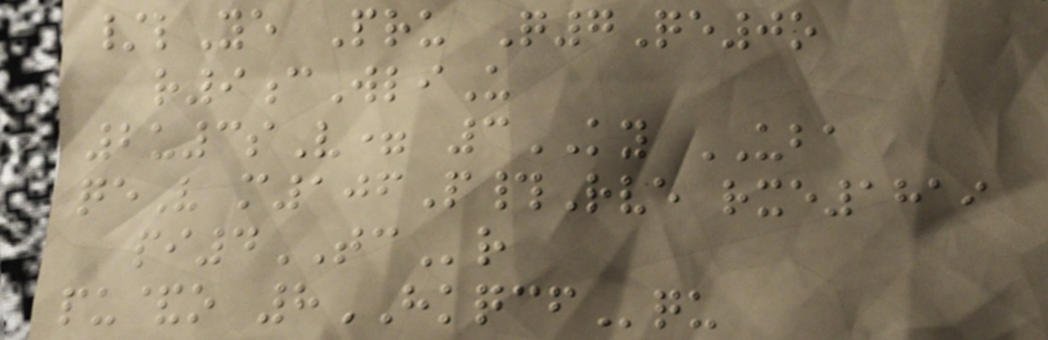/lYe Pru Q7Qe0o
r9cWliU
2u3sV= 3KY UBA
qeV m106P#Rve rxe1819
pi4TCr
pu&o 8HKQCFqu
